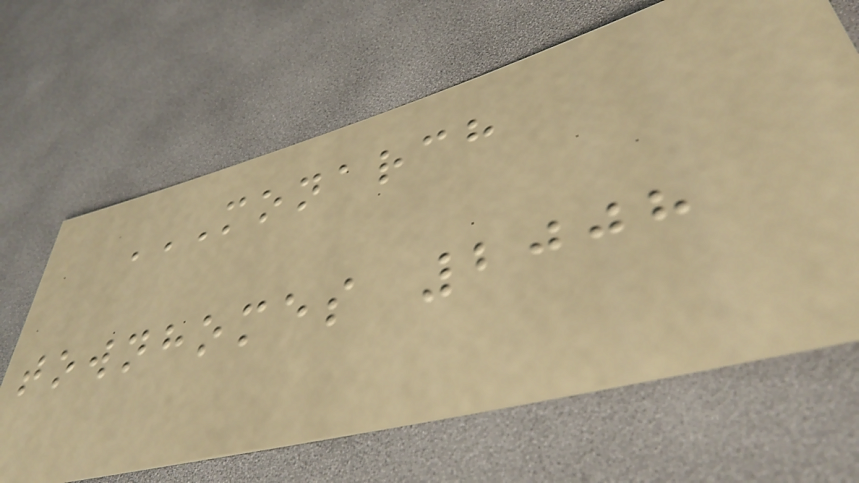MONARCH
TOWNHOMES 2008
